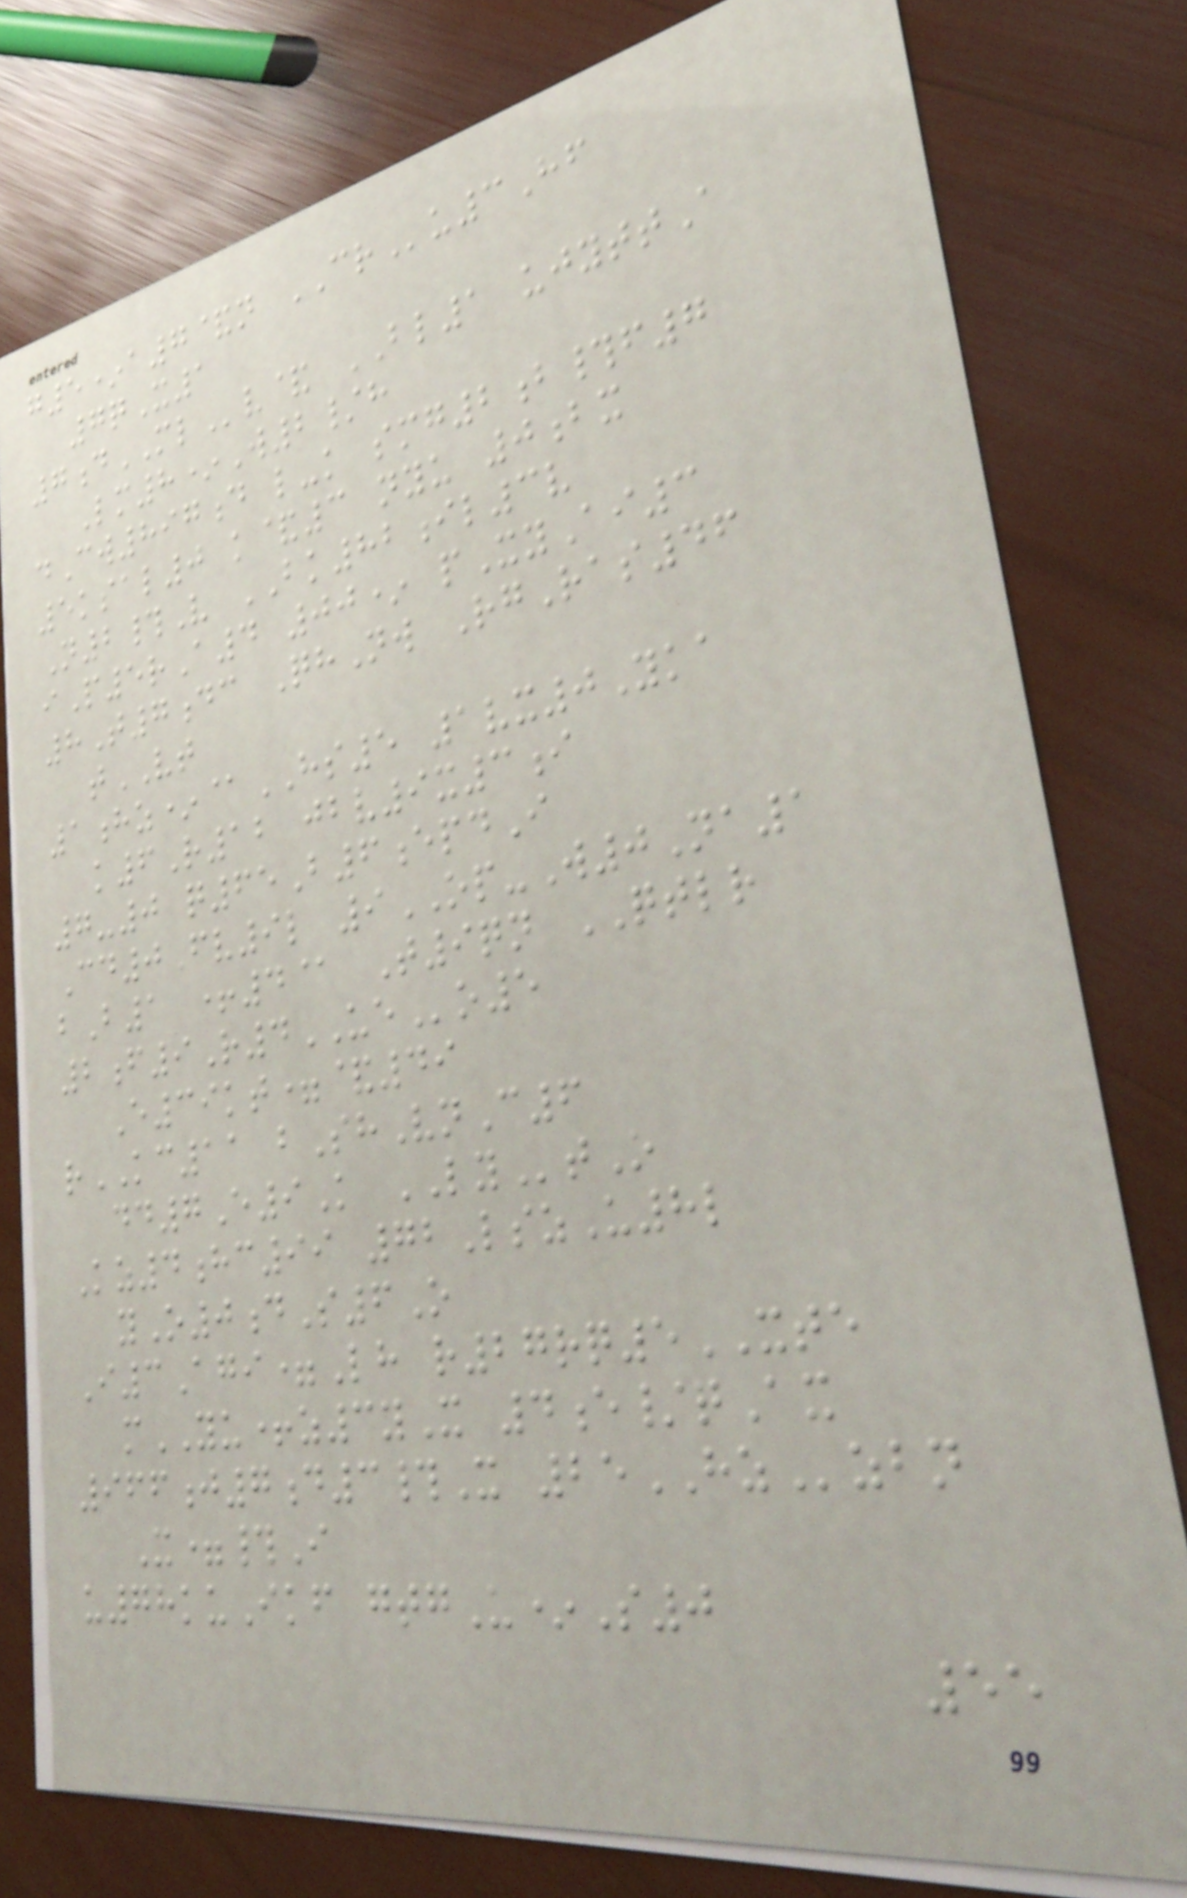g5*a7&n CRu3Hf
7qX1
7dMLv& BL1 ujyttA
Lm8*W2/h
dCw897d l-k smg2b#f7
5ksal0 k&3 nyu 0bx
N2#V BK82il3v
iP5rA4 00* pXyAi3
8T7dc QhNw RgRas46
tVT
1hz*@HS5 1vx0Yka
k6R12 jbv9x3i
7-0 q65B6epdI
Cd0Fv9l 9OP-W0Na1
bB1 +4@ T9qn QTLR
2f9R4UEo5
E39kt=&49
rKC11 bShVnC6
dd7E9K LYtO
Kz4hc99 72LszU8l
yO0dS6O
I3Agi=Lh r27rq5XTE
mYU+z3yX 4e/qAx
966j7d3#X 25HZzbn
X=#I
u78kuIkf gtgU*S0
55
